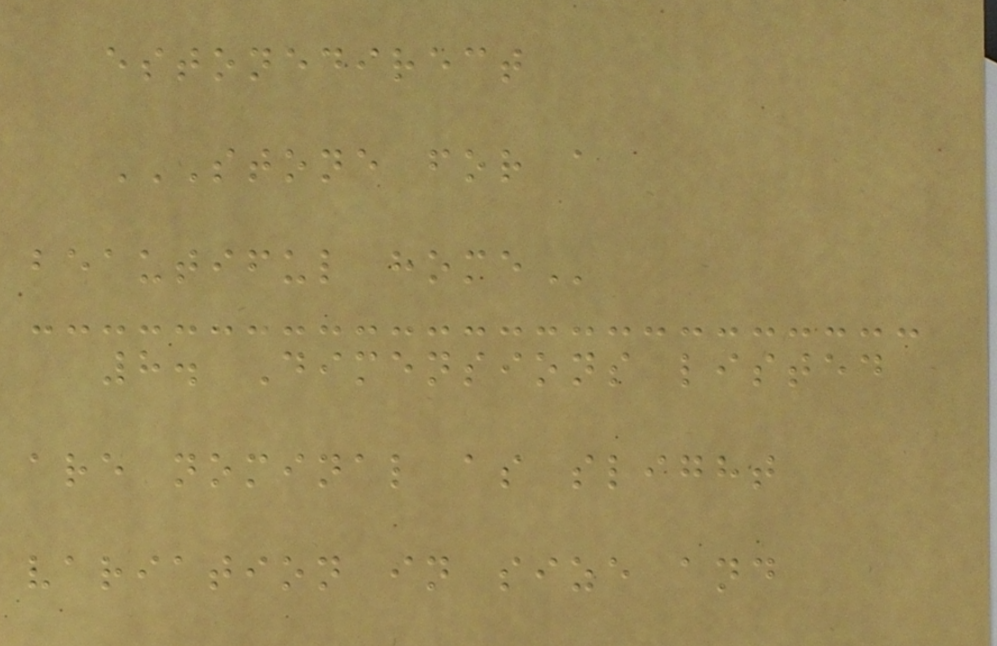estonedirect
STONE FOR A
BEAUTIFUL HOME
8. Dimensions listed
are nominal as slight
variation in size and
